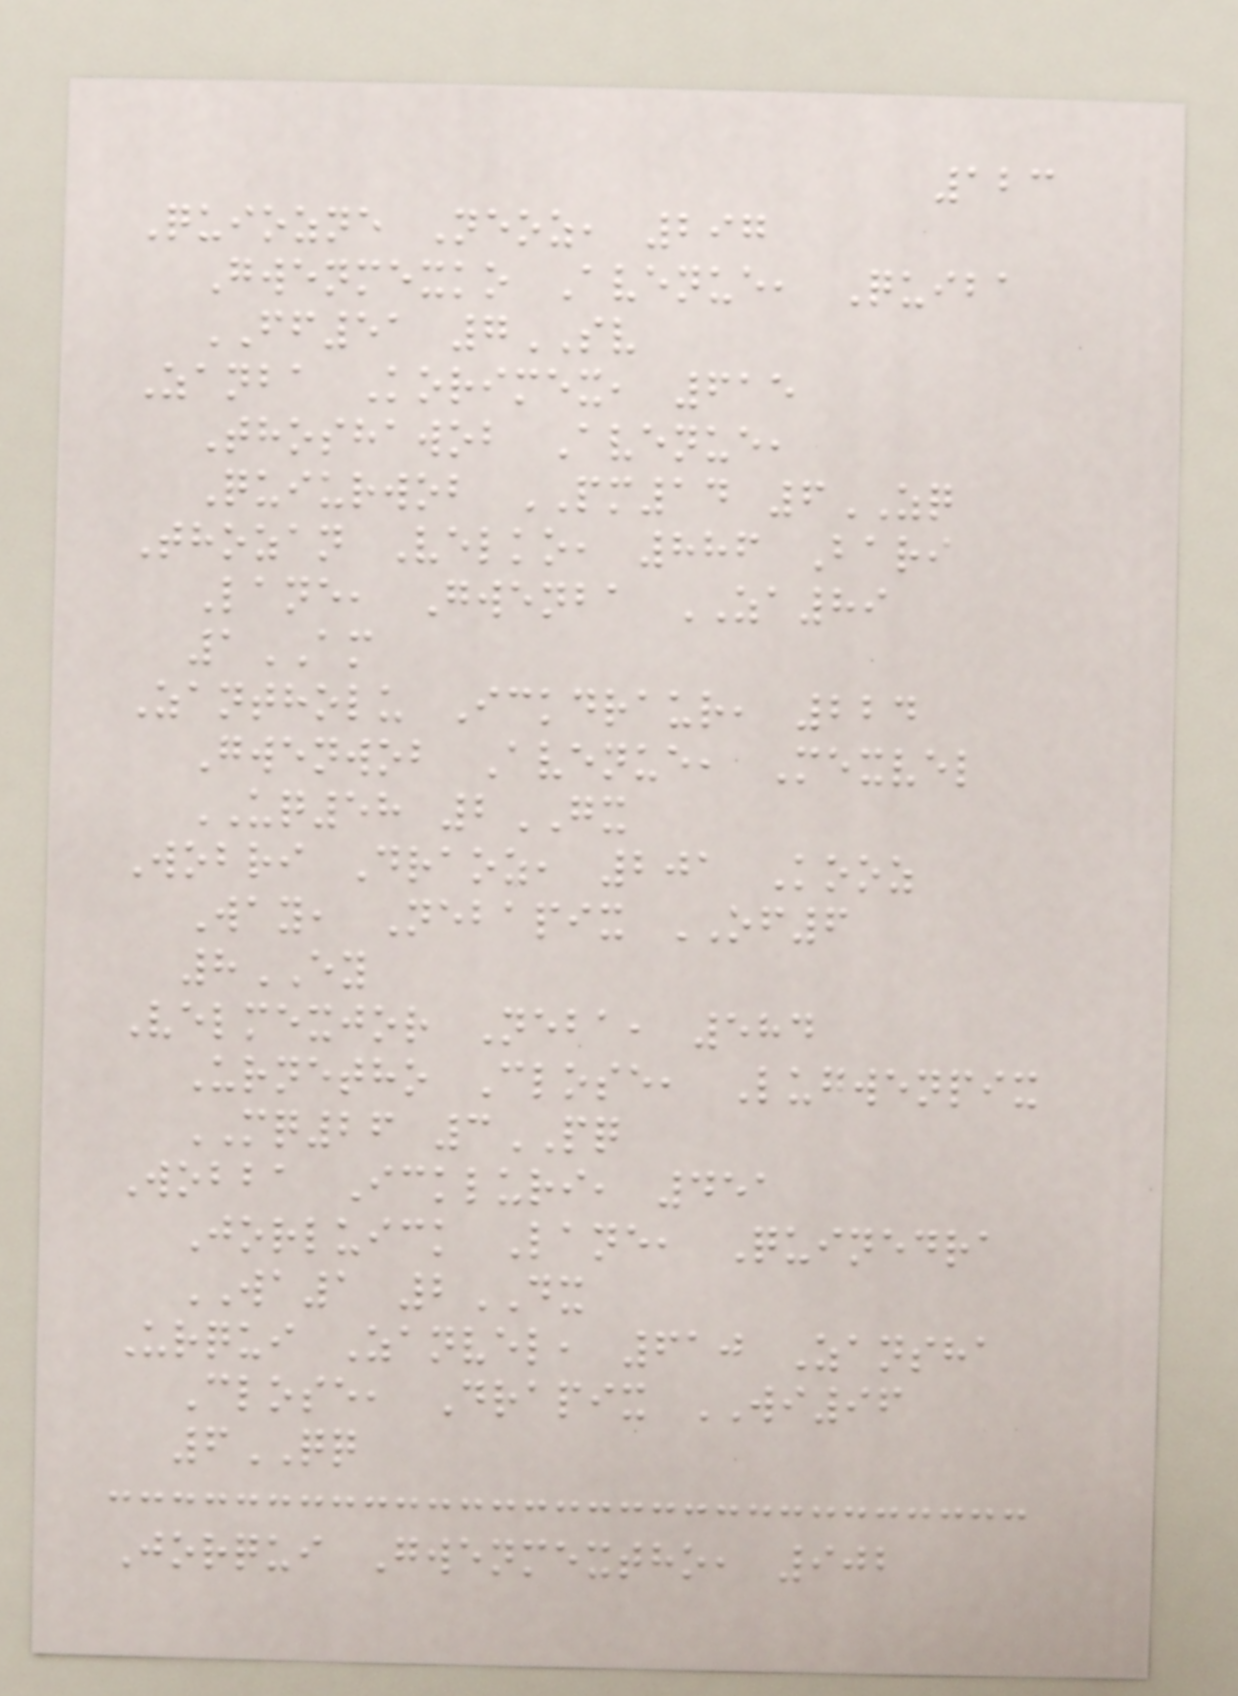123
Quiozne Neoz, 297
Gwenmexko Avenue, Quiba
FF51 7SV
Zanba Korimex, 615
Thoshawob Avenue,
Quiurwob PM14 6ZQ
Thozan Velko, 886 Bari
Lane, Gwenba ZA89
1AM
Zantholu Ickdraur, 224
Gwenwob Avenue, Mexvel
UQ58 2GX
Wobri Draoz, 201 Kooz
Way, Nebapix OF6
8EY
Velmexjor Neba, 584
Urnetho Close, Lugwenpix
MQ26 3PQ
Wobba Ickluri, 451
Jorluick Lane, Quinedra
WA1 2DX
Urqui Zanvel, 610 Zansha
Close, Drapix WI96
6QQ
Jorqui Gwenmextho, 902
